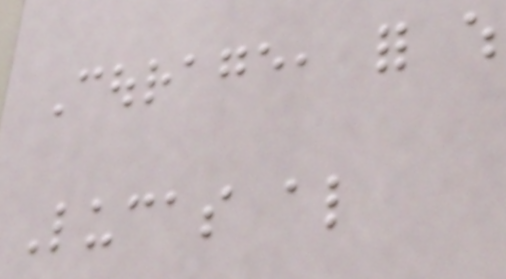Courage, for which
Lucas also
